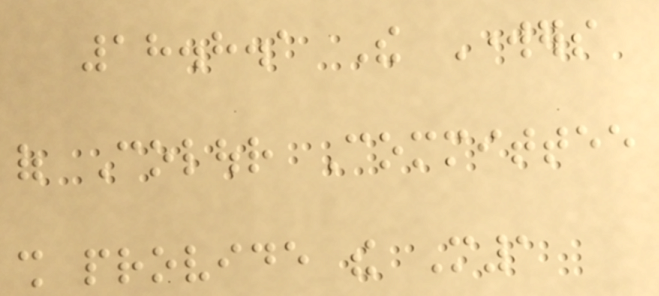18.8.1 The Workers
of Colour Committee
shall provide the M1
